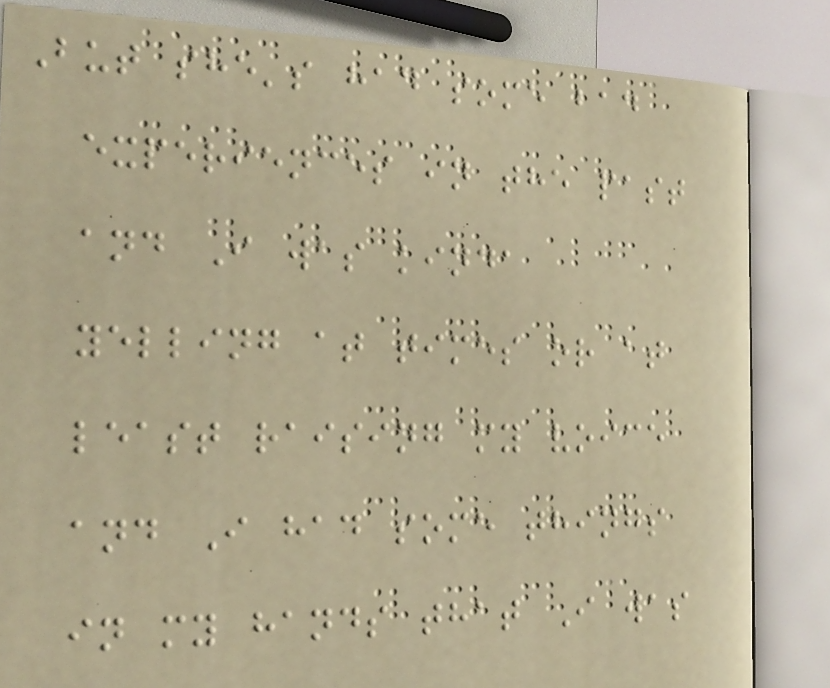But she's had some bad
experiences in the past
and I was kinda
yelling at times or at
least raising my voice
and I had some things
in my hands that I was
